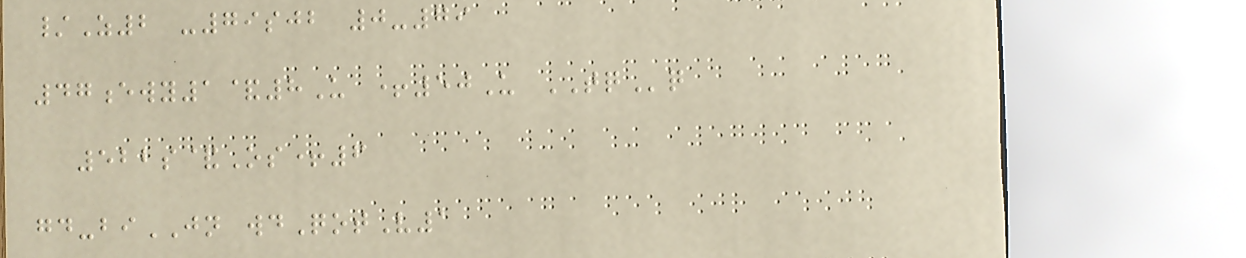/Z2 -79sjb 0-79
47ewy1&8U +50U TQq
522s&Os+6
gd-biJN wdQotV1
